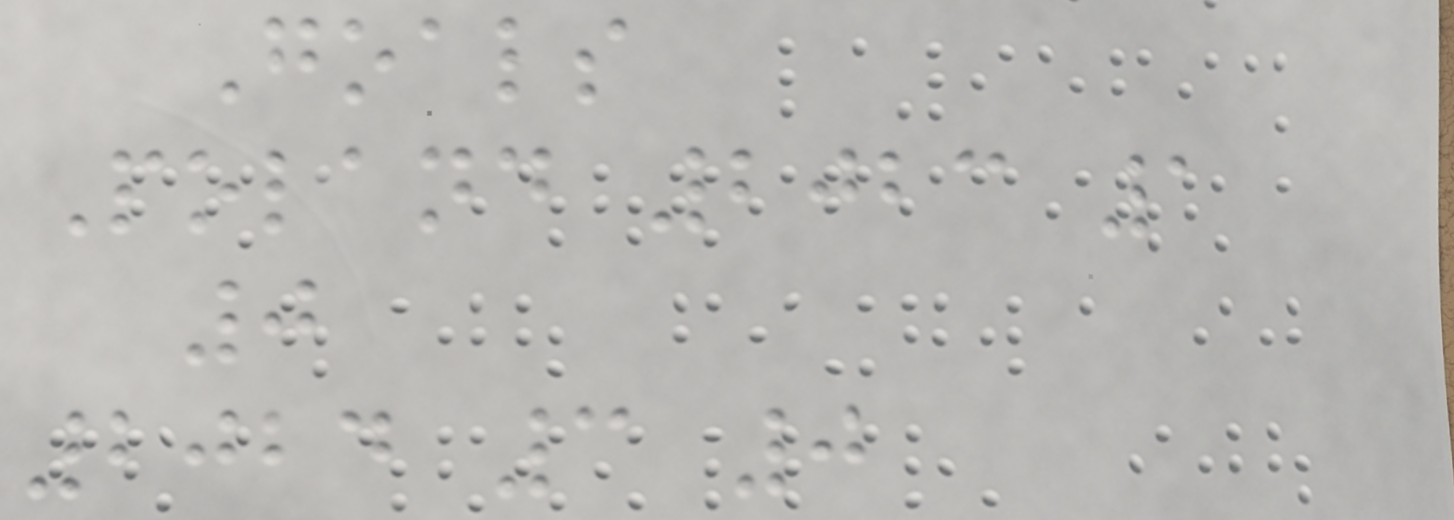Goals
Poland 2023 1
0
2024 3 0
